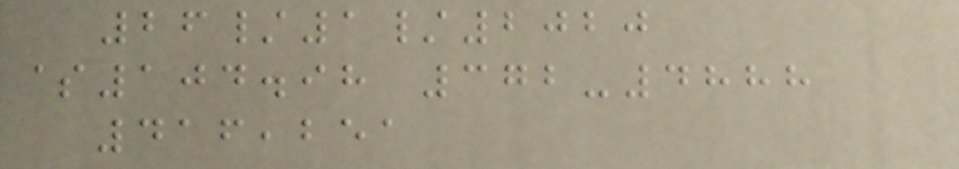26/1/2020
$104.98 372-4888
416,251
